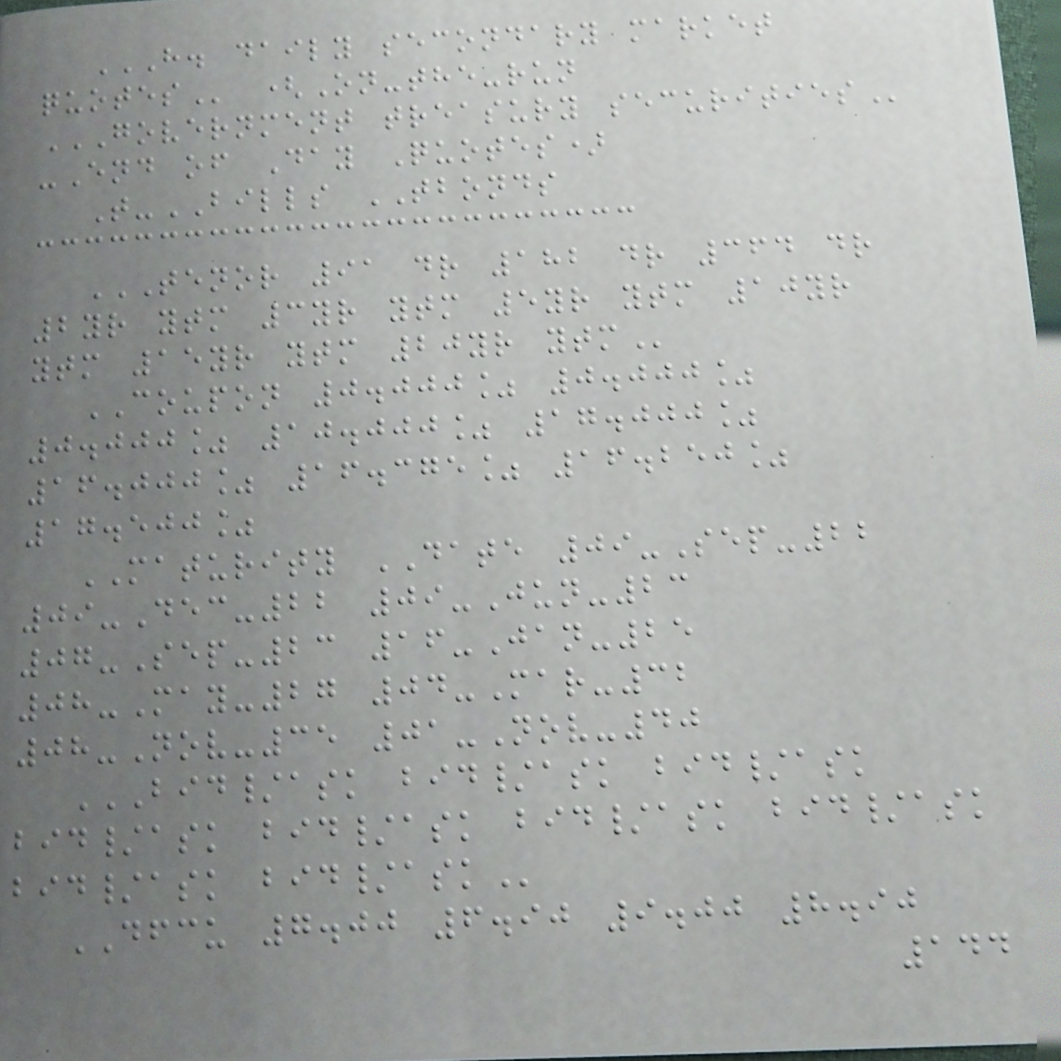H. DAILY SECONDARY MARKET
QUOTES (On-the-run
GOVERNMENT TREASURY SECURITIES
-End of Day Quotes)
T-BILLS TBONDS
TENOR 91 DR 182 DR 364 DR
2YR YTM 3YR YTM 5YR YTM 10YR
YTM 15YR YTM 20YR YTM
COUPON 0.000% 0.000%
0.000% 10.000% 17.000%
16.000% 16.375% 16.250%
17.500%
MATURITY DATE 09-Sep-22
09-Dec-22 09-Jun-23
07-Sep-23 16-Jan-25
08-May-27 04-Mar-32
08-Nov-35 01-Nov-40
BID/ASK BID/ASK BID/ASK
BID/ASK BID/ASK BID/ASK BID/ASK
BID/ASK BID/ASK
DFCU 7.00 6.90 9.00 8.90
144
